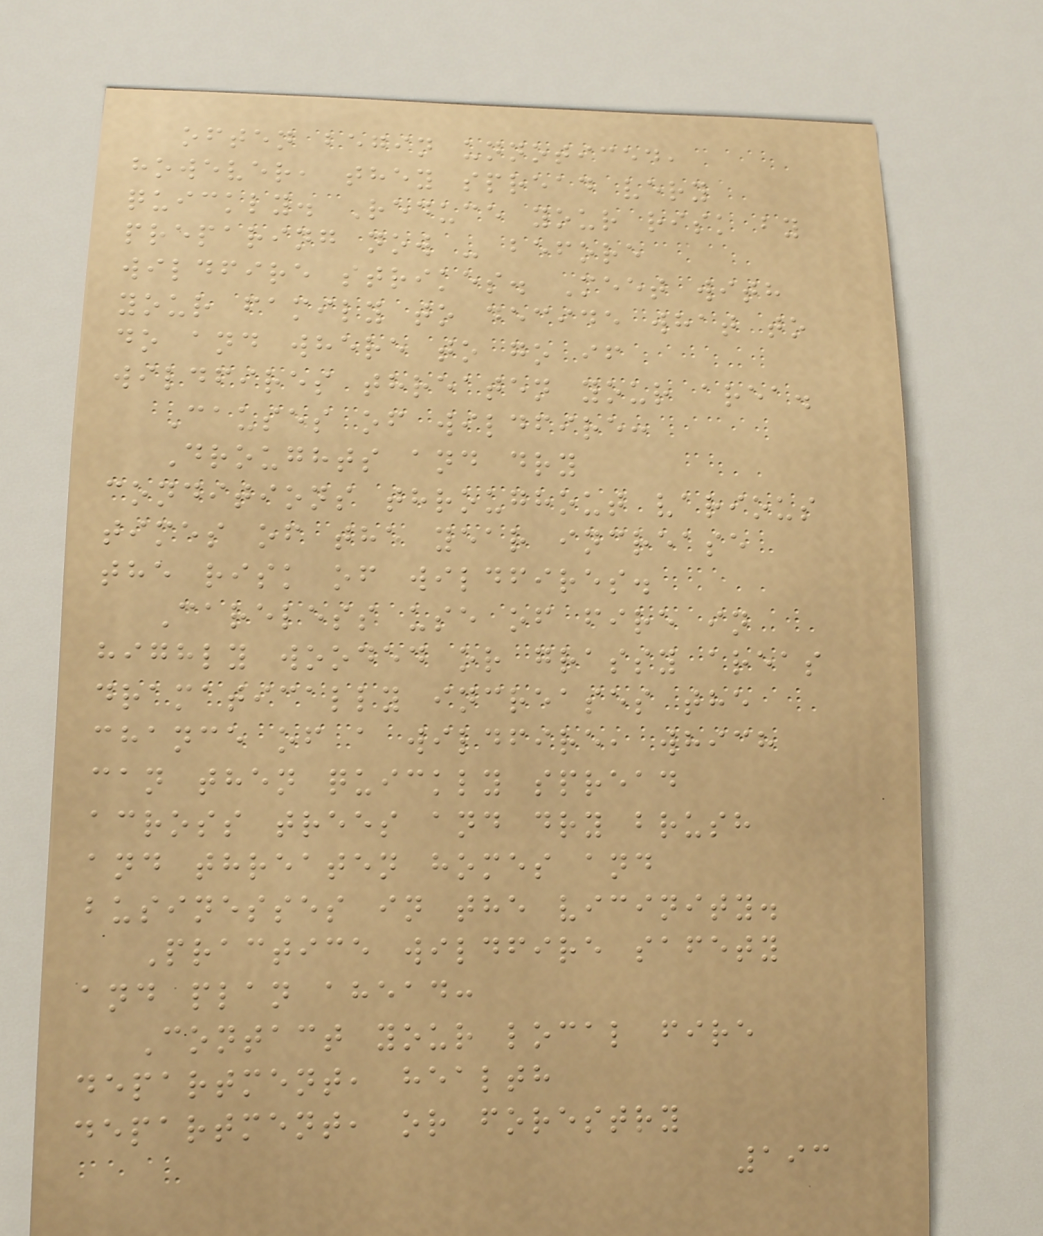often begin unnoticed,
however, they spread very
quickly. Reduce your risk by
preparing now - before
wildfire strikes. Meet with
your family to decide what to
do and where to go if
wildfires threaten your area.
Causes of wildfire:
Droughts and dry
conditions throughout various
times of the year increase
the risk of wildfires.
Careless use of fire in
highly wooded or grassy areas
dramatically increases the
chance of a wildfire, which
can then quickly spread
across trees and dry brush
and threaten homes and
businesses in the vicinity.
Practice wildfire safety
and plan ahead:
Contact your local fire
department, health
department, or forestry
193
